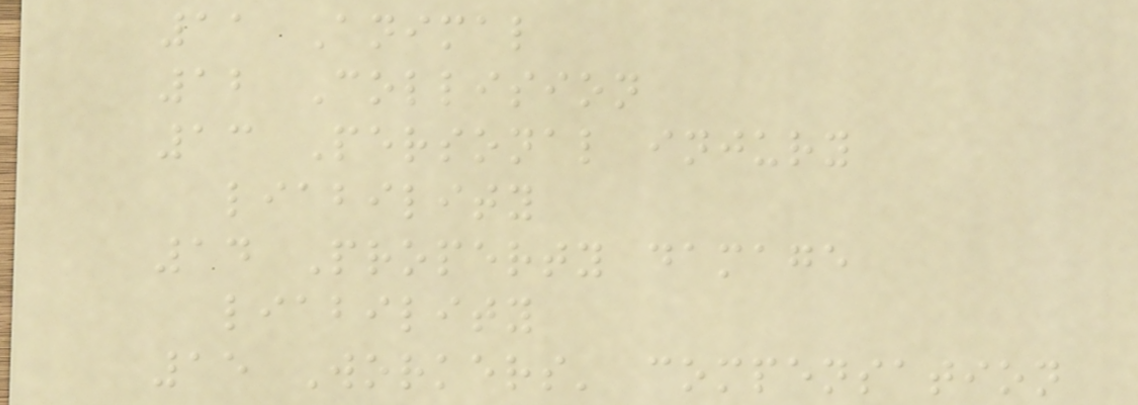11 Animal
12 Collision
13 Personal injury
liability
14 Property damage
liability
15 Workers' compensation
